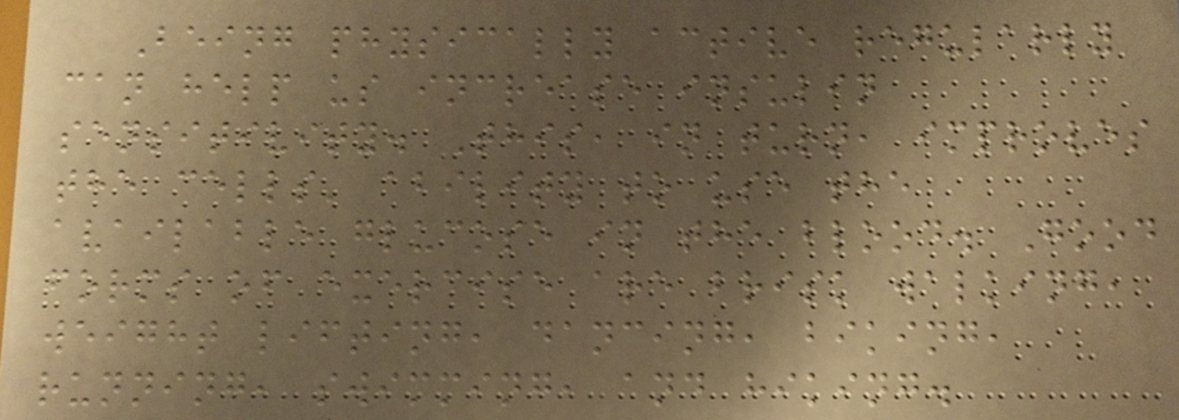Being physically active regularly
can help us increase insulin
sensitivity. This, in turn, improves
the cells' ability to use the
available glucose in the blood. Good
forms of exercise are brisk walking,
weight lifting, dancing, biking,
running, swimming, and hiking.
